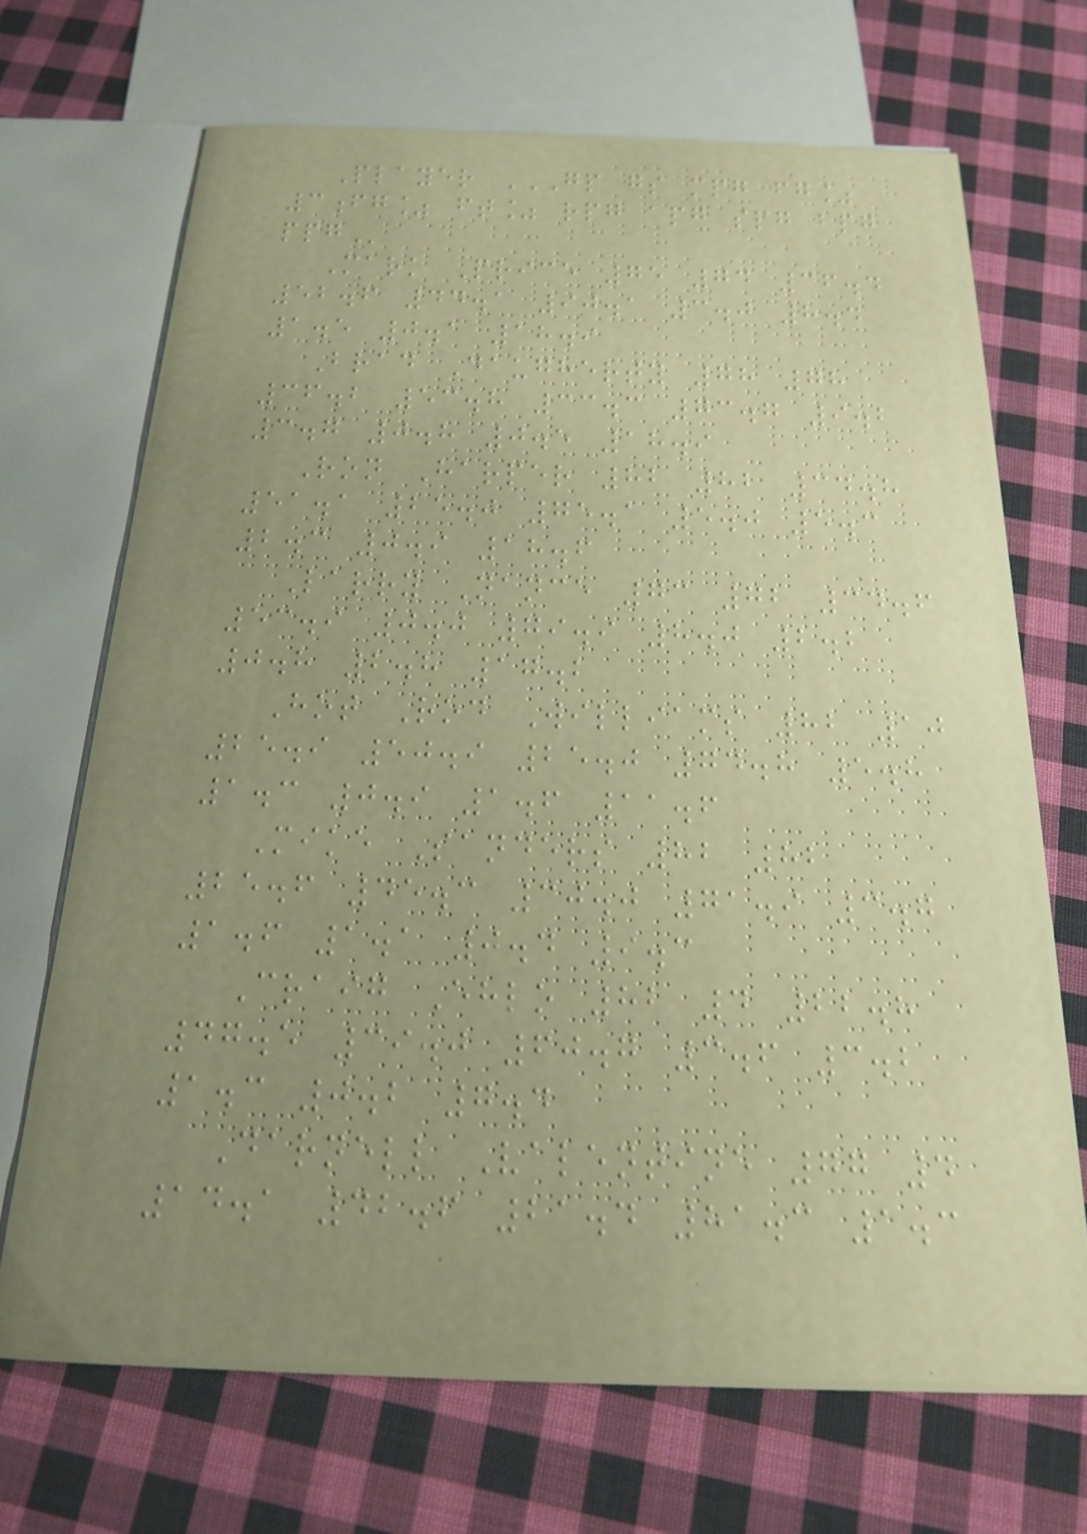Player GP GS MPG FG%
3FG% FT% RPG APG SPG BPG
PPG
Mark Price 75 74 36.4
52.6 44.1 90.1 3.0 8.4
1.5 0.1 18.9
Brad Daugherty 78 78
36.2 53.8 33.3 73.7 9.2
3.7 0.8 0.5 18.9
Ron Harper 82 82 34.8
51.1 25.0 75.1 5.0 5.3
2.3 0.9 18.6
Larry Nance 73 72 34.6
53.9 0.0 79.9 8.0 2.2
0.8 2.8 17.2
Hot Rod Williams 82 10
25.9 50.9 25.0 74.8 5.8
1.3 0.9 1.6 11.6
Mike Sanders 82 82
25.6 45.3 30.0 71.9 3.7
1.6 1.1 0.4 9.3
Craig Ehlo 82 4 22.8
47.5 39.0 60.7 3.6 3.2
1.3 0.2 7.4
Darnell Valentine 77 4
14.1 42.6 21.4 81.3 1.3
